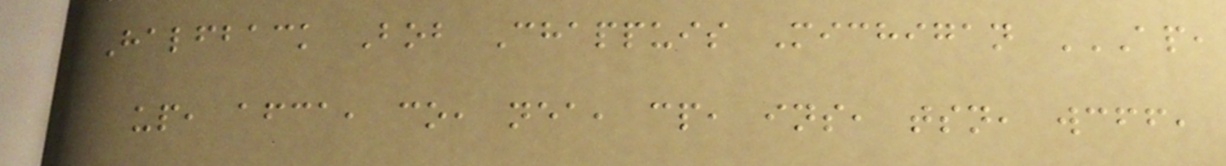Halfback Bob Chappuis Michigan AP,
UP, AFCA, CO, NEA, CP, INS, TSN, WCFF,
